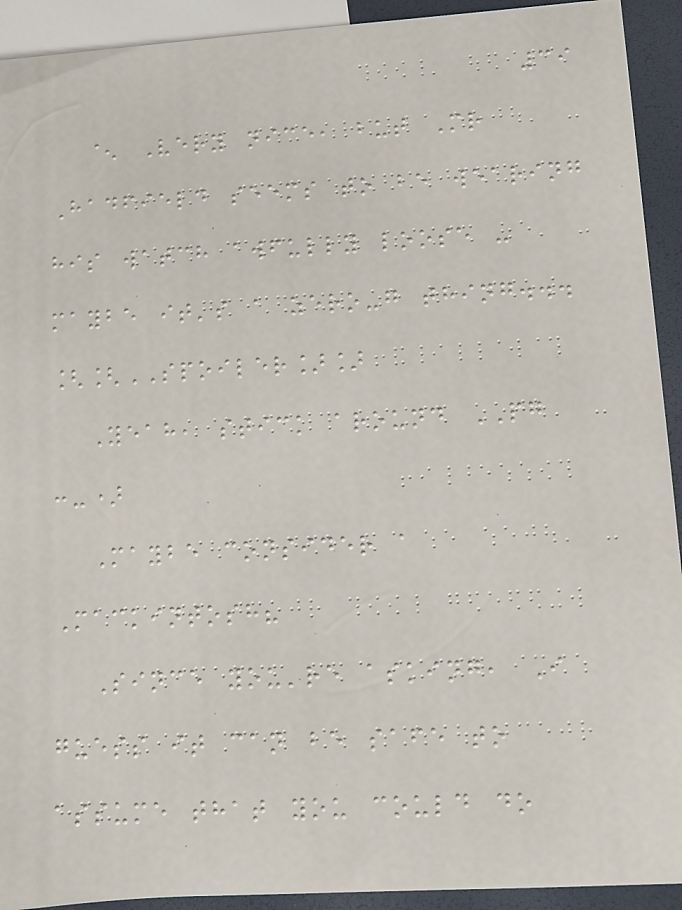39
^ Very nice, but Mr
Hadfield seems to be wearing
his watch awfully loose -
maybe it's a zero-g thing...
[[SPOILER]]
Yeah, stick around PG
:-)
Maybe consider a
Mackintosh?
Since you're asking, I
guess it can be safe to
assume that you could do
